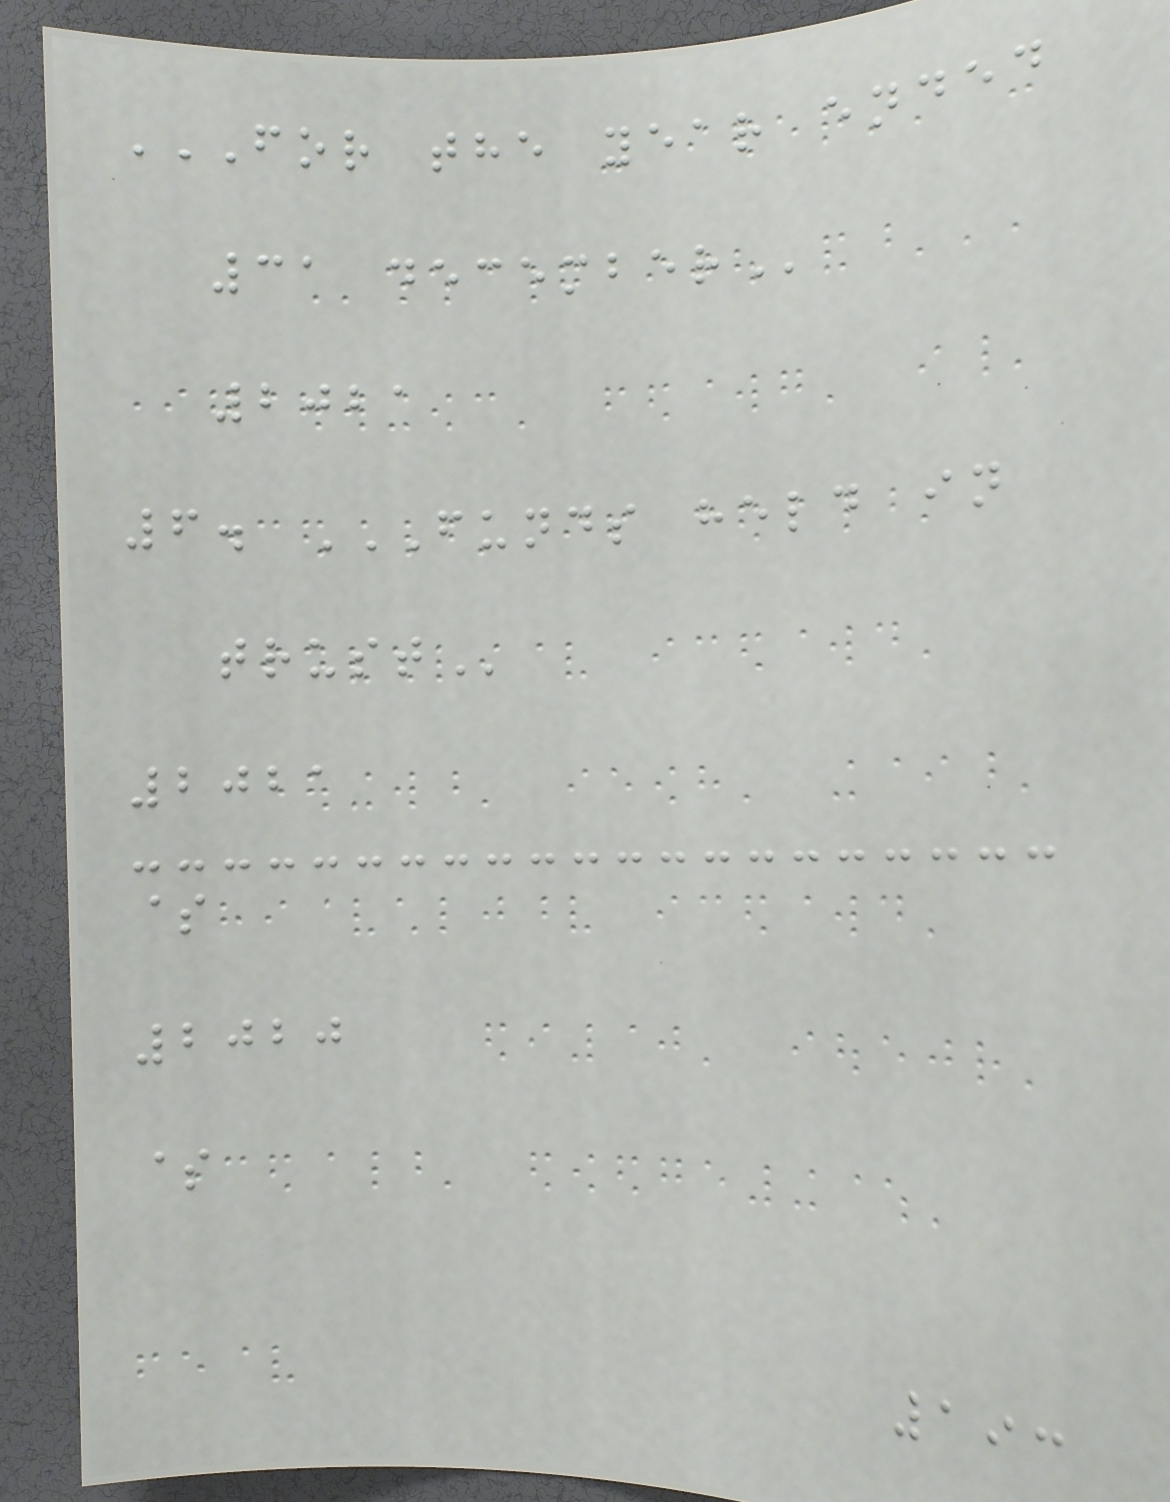FOR THE YEAR ENDED
31 DECEMBER
2021
6. FUNDS HELD IN
TRUST
2021
$
2020
$
193
